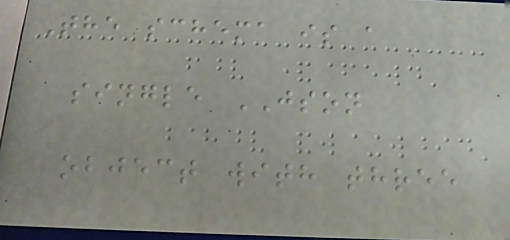The schema is a
single JSON
object with three
